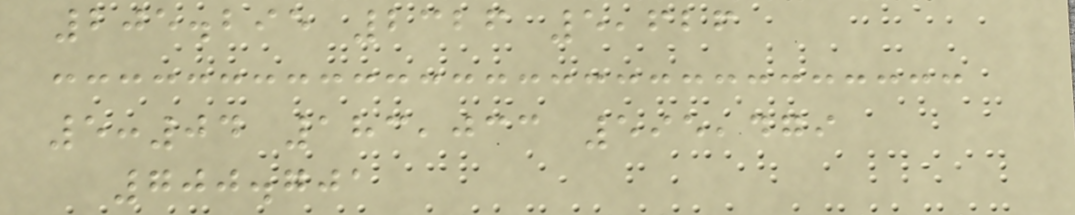205.295 2326 5,626
5:04 183,033 595,479
700.701
